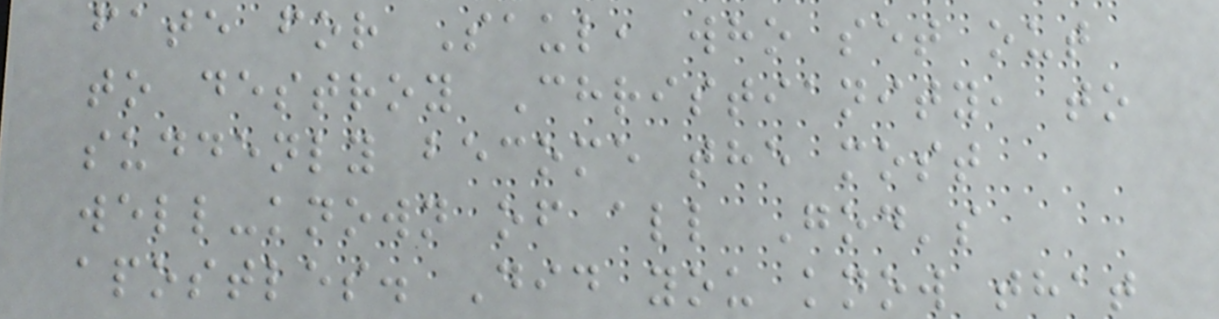fate for Saul, who set out
to destroy Christianity, to
suddenly become the most
well-known of all God's
apostles. Did you know that
